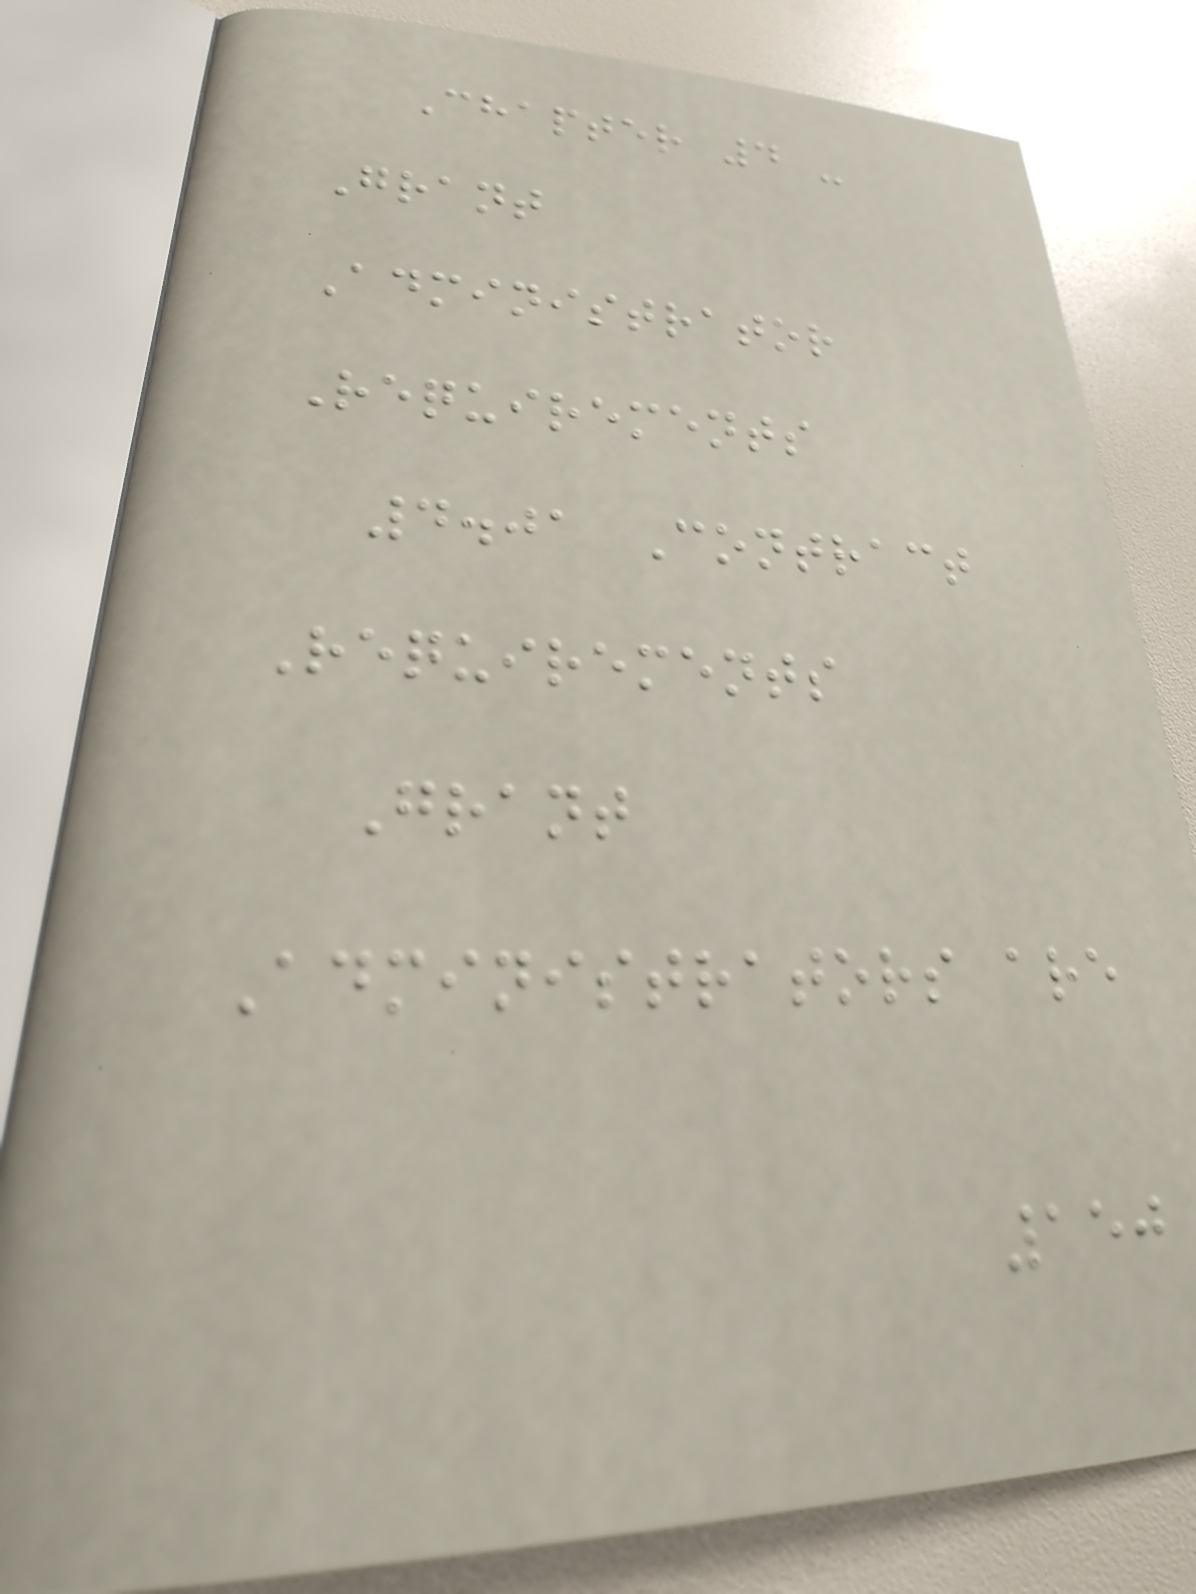Chapter 4 -
Grant
Administrator
Requirements
4.01 Contract
Requirements
Grant
Administrators are
150
